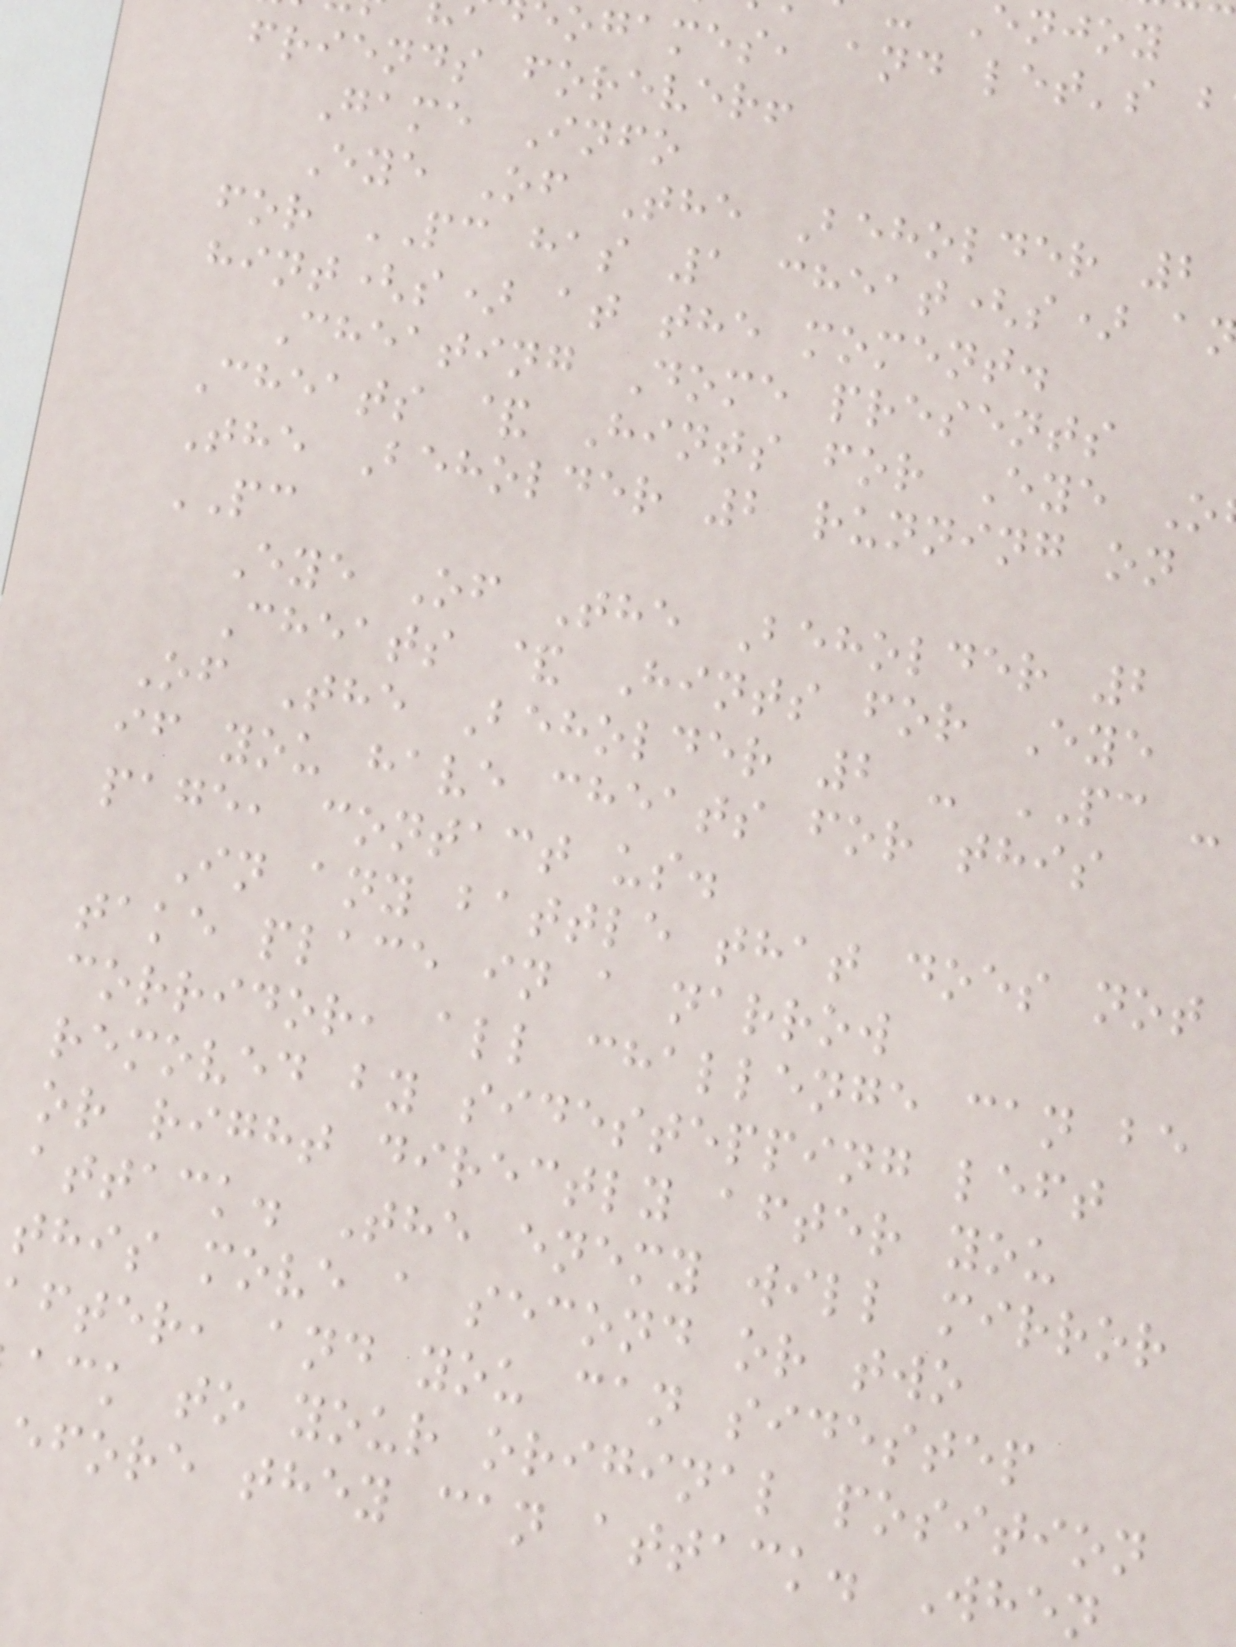ogames, and let's b
friends forever!
Game Info
Eye Of The Beholder 2
for PC has 1 cheat(s) a
hint(s) at the moment.
Cheating Dome presents
Cheats & Hints for Eye O
The Beholder 2 running on
PC
Eye Of The Beholder 2
Cheats & Hints for Eye
Of The Beholder 2 - PC -
if you have cheats for this
page, contact us.
In any battle that does not
take place in a narrow
corridor, all challenge can be
removed by sidestepping left
or right directly after you
attack. The enemy will mirror
this move a second or two
fter, and you can sidestep
ack to your original position
efore they can attack. When
